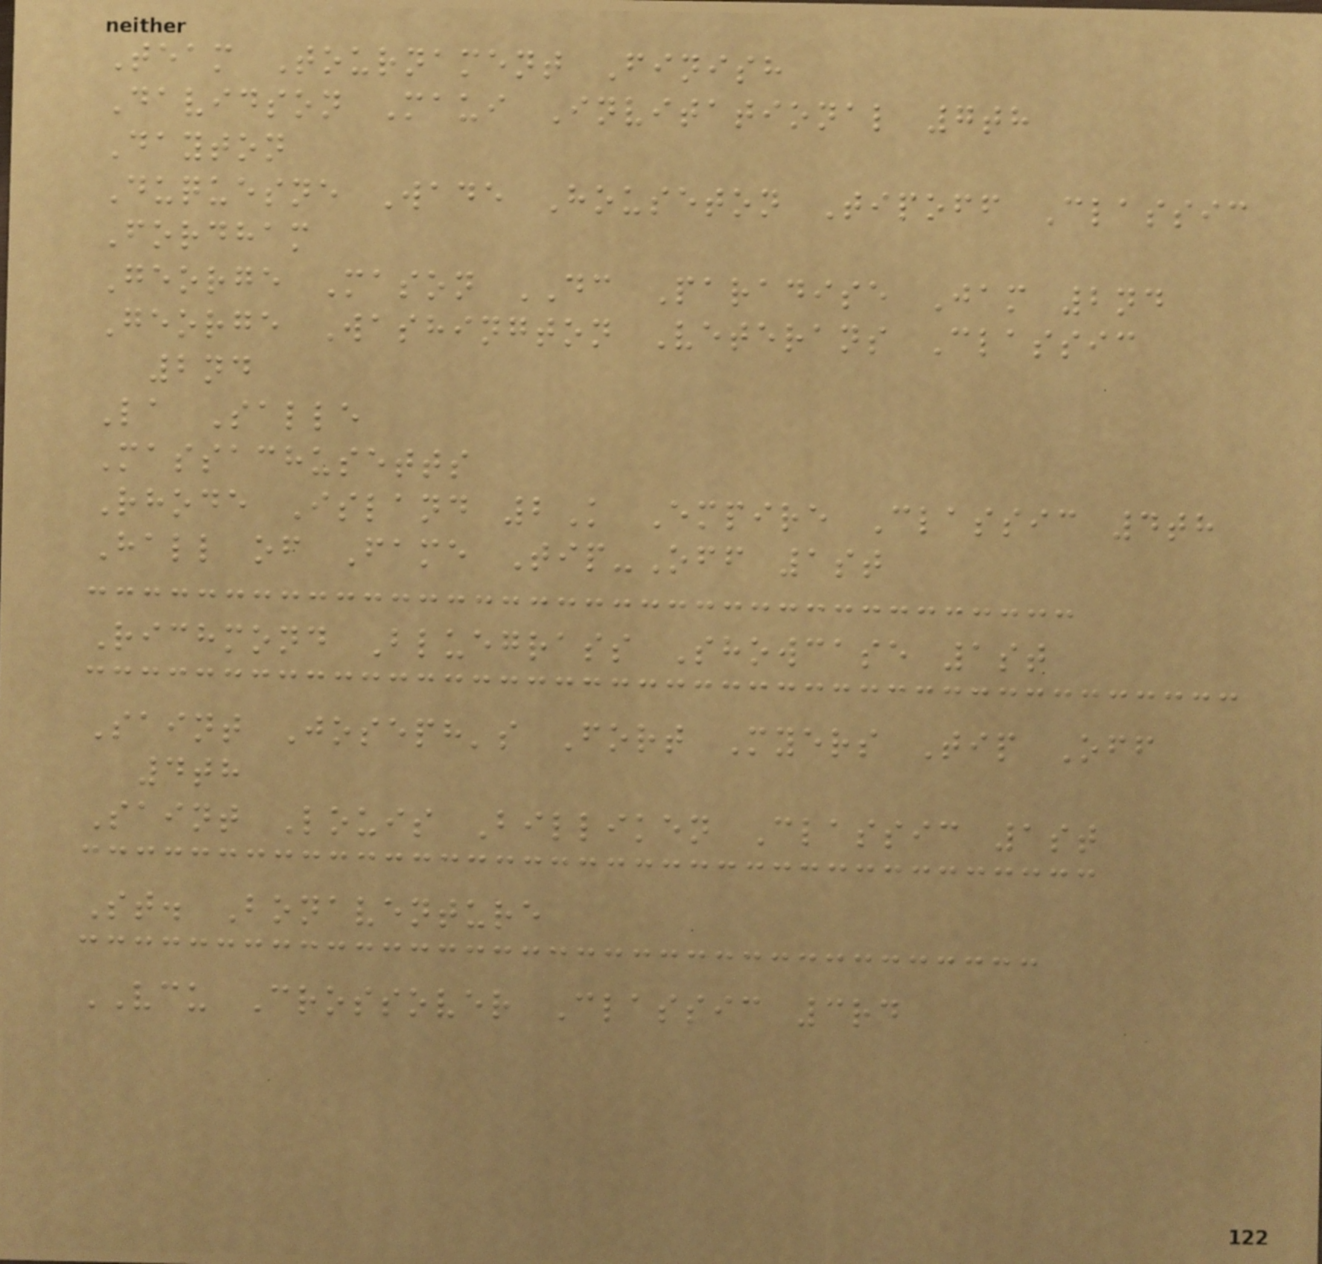Team Tournament Finish
Davidson Maui Invitational 7th
Dayton
Duquesne Wade Houseton Tipoff Classic
Fordham
George Mason DC Paradise Jam 2nd
George Washington Veterans Classic
2nd
La Salle
Massachusetts
Rhode Island 2K Empire Classic 4th
Hall of Fame Tip-Off 1st
Richmond Bluegrass Showcase 1st
Saint Joseph's Fort Myers Tip Off
4th
Saint Louis Billiken Classic 1st
St. Bonaventure
VCU Crossover Classic 3rd
